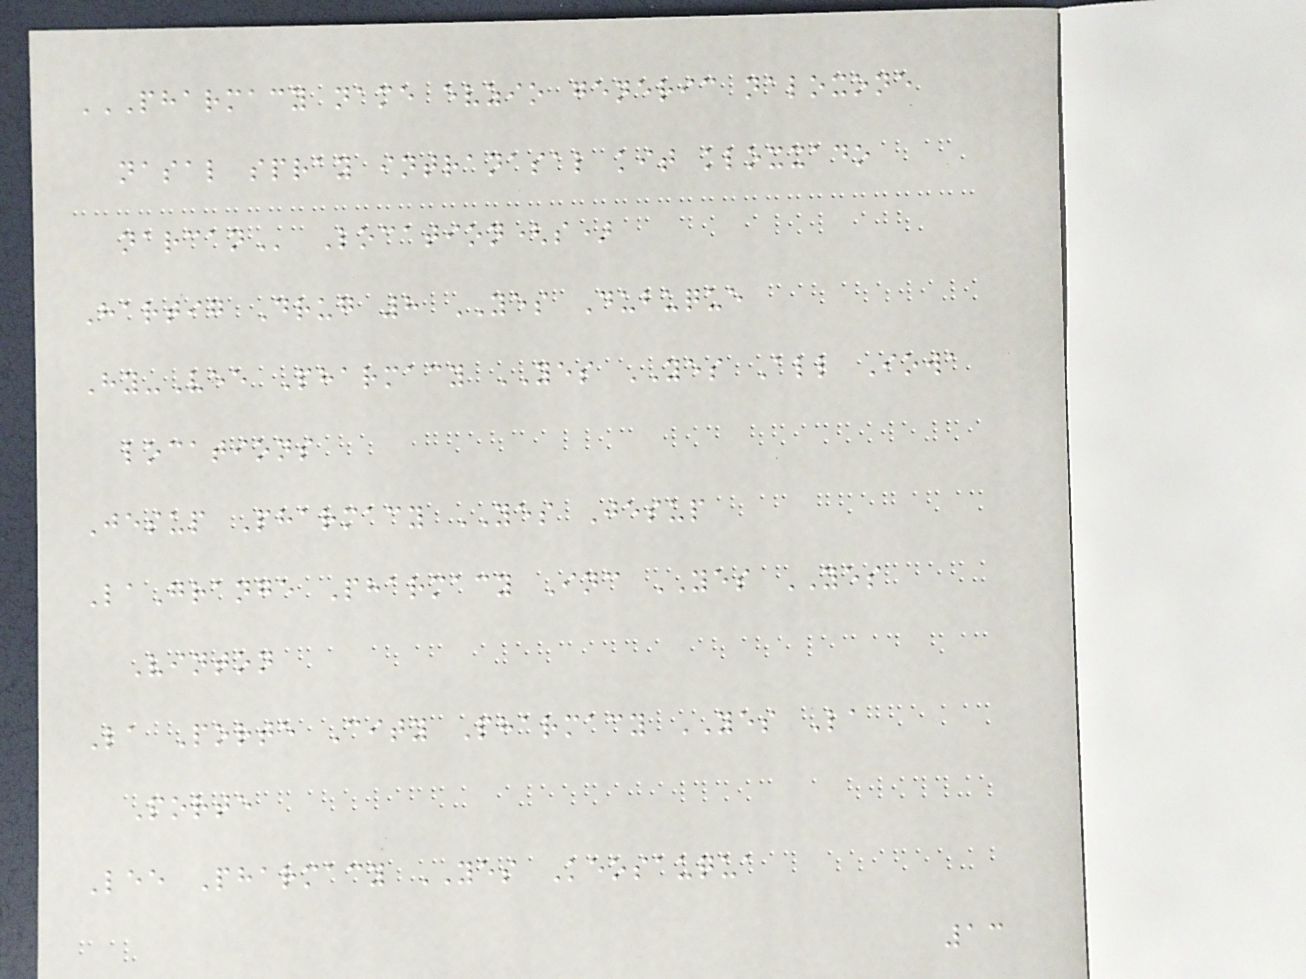PHARMACY NAME EVZIO GENERIC NALOXONE
NASAL SPRAY INTRANASAL KIT KLOXXADO
NARCAN Location(s)
Hartig Drug 8 YES Dubuque
Hy-Vee Pharmacy YES YES All Iowa
locations
Jesup Pharmacy YES Jesup
LaGrange Pharmacy Inc YES YES
Vinton
La Porte City Pharmacy YES La
Porte
Lee Pharmacy YES Keosauqua
13
